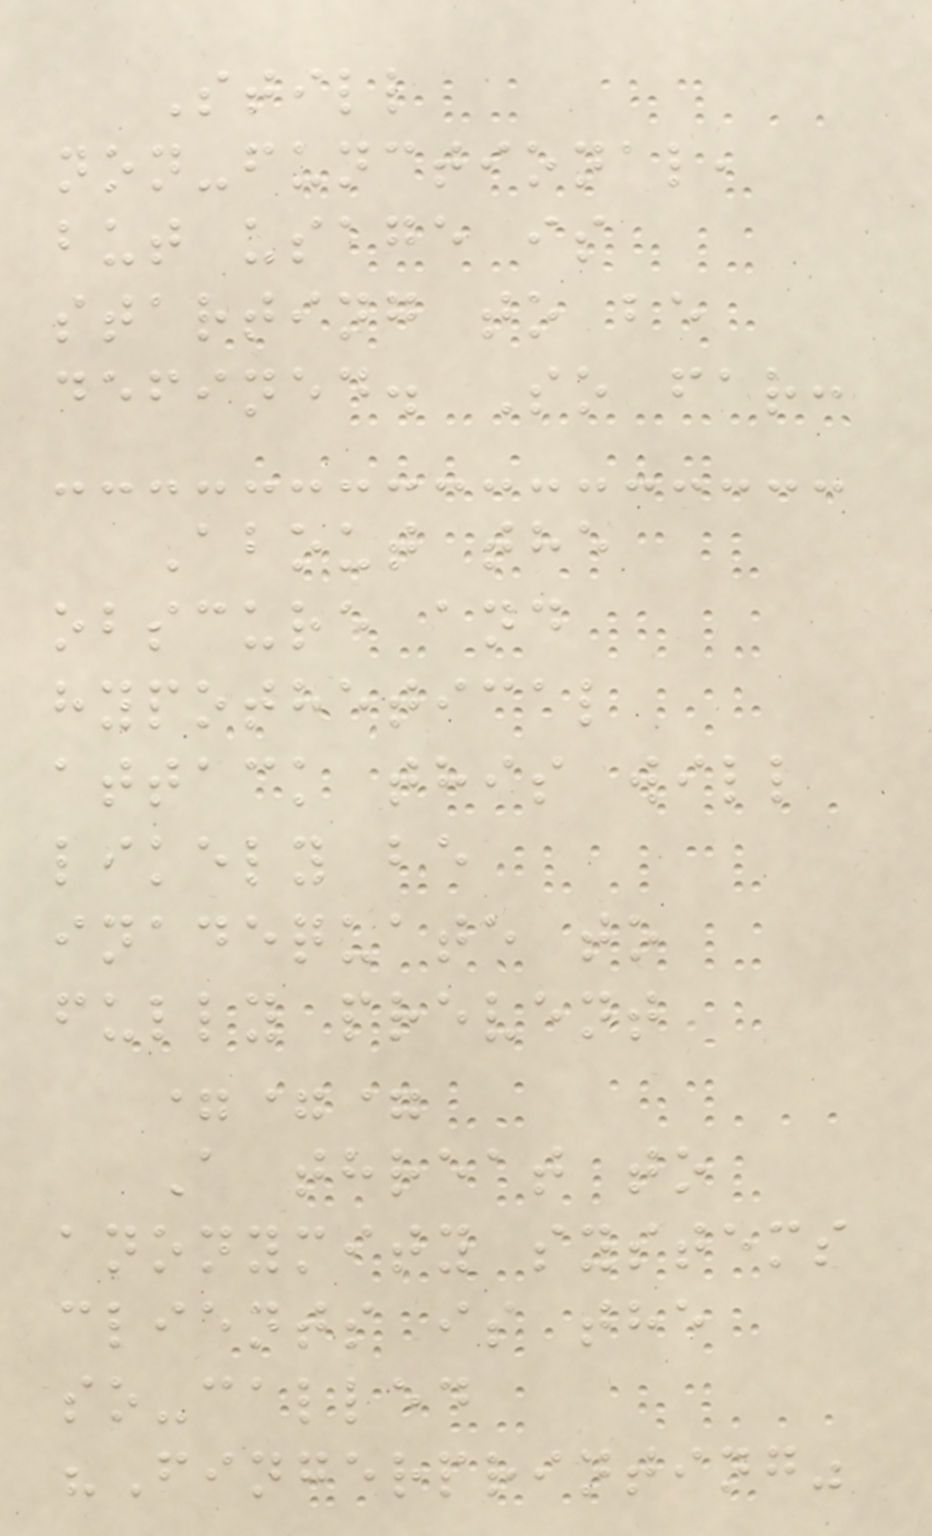Still
non-functional,
but usage is
starting to be
defined. So far:
About the
obscure and
hypothetical
attack this will
likely be
inadequate to
fully prevent
===
A threat to
anonymity systems
clients is the
so-called
"Fingerprinting"
